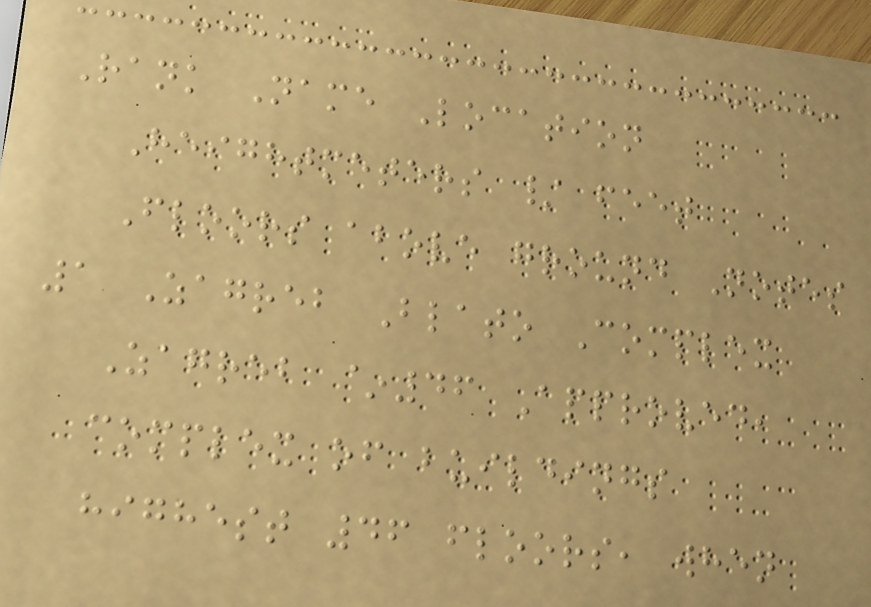Rank Name Location
Heightmeters / feet
Floors above ground Notes
1 Zagreb Blato Complex
Zagreb ~46 Approved,
complex of buildings
highest 46 floors, when
